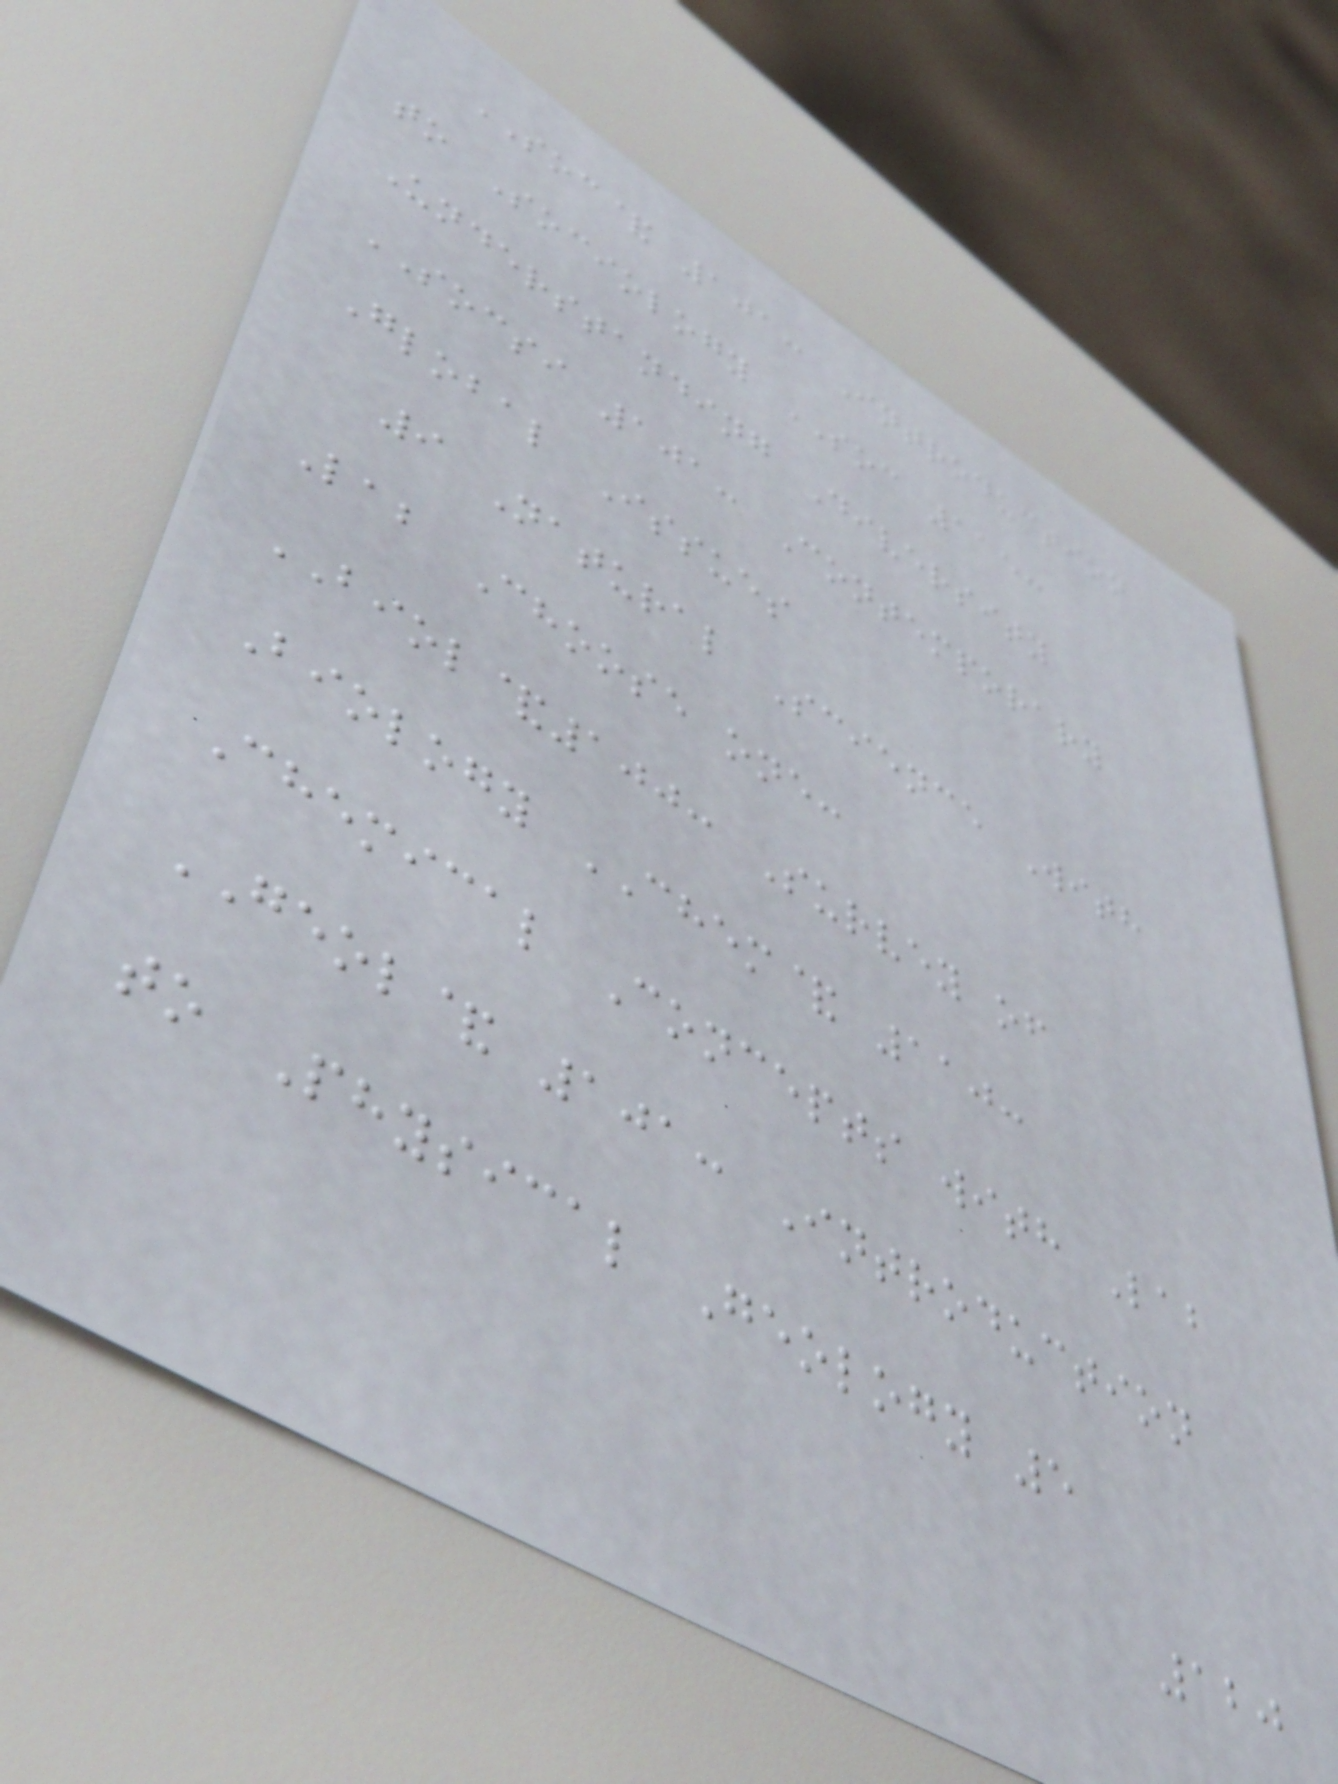SOC& 101: Introduction
to Sociology SOC 115:
Understanding Diversity
SOCSI 101: Contemporary
Global Issues
9 Natural Science With
Lab Choose one:
BIOL&100: Survey of
Biology CHEM& 110:
Chemical Concepts with Lab
GEOL& 101: Introduction
to Physical Geology 5
120
